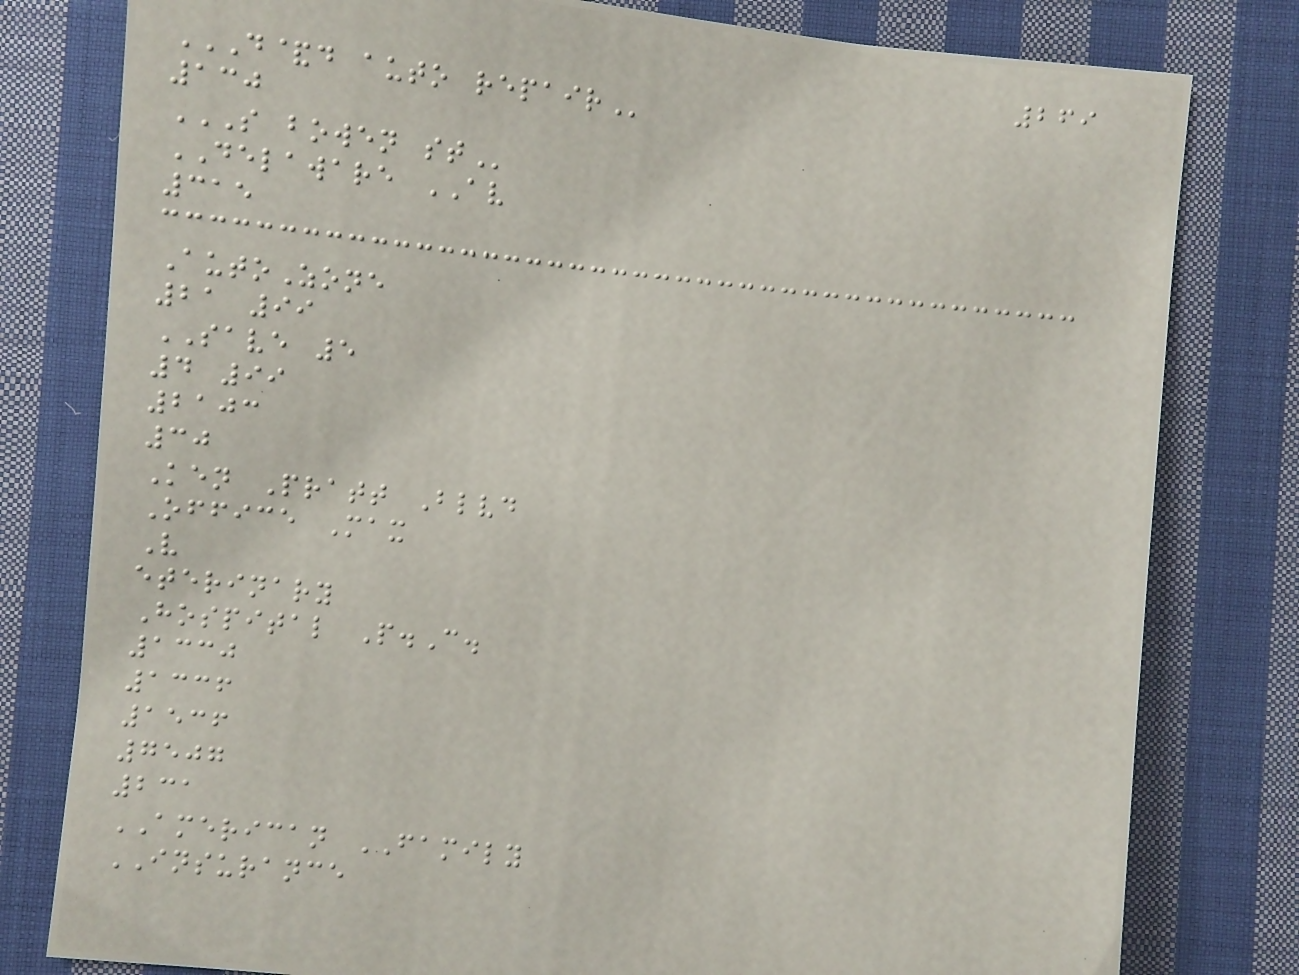269
D&D AUTO REPAIR
130
S BOWEN ST
DELAWARE AV
315
AutoZone
21 99
SAVE 5
4 99
2103
30
Ken Pratt Blvd
Office Max
V
eterinary
Hospital P.C.
1330
1336
1536
7507
231
AMERICAN FAMILY
INSURANCE
